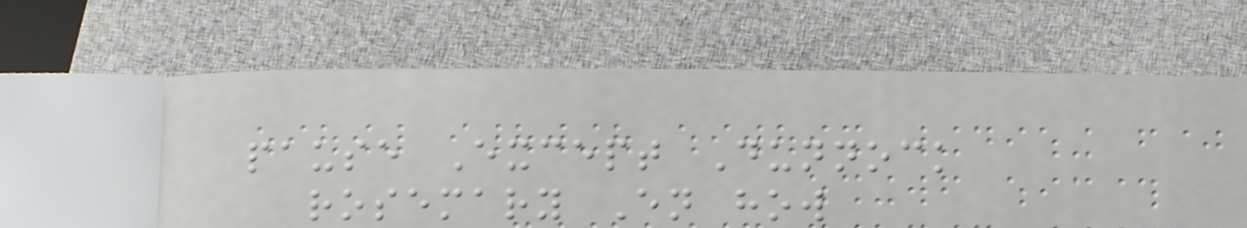pause Except Dunnock
rosemary En how
